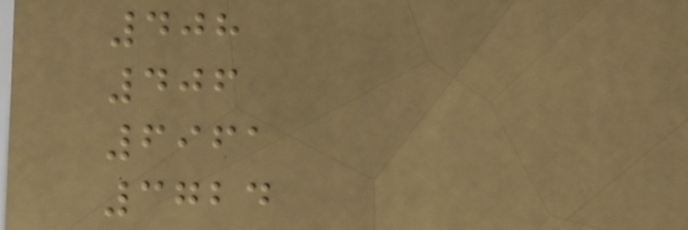408
406
6961
3724
